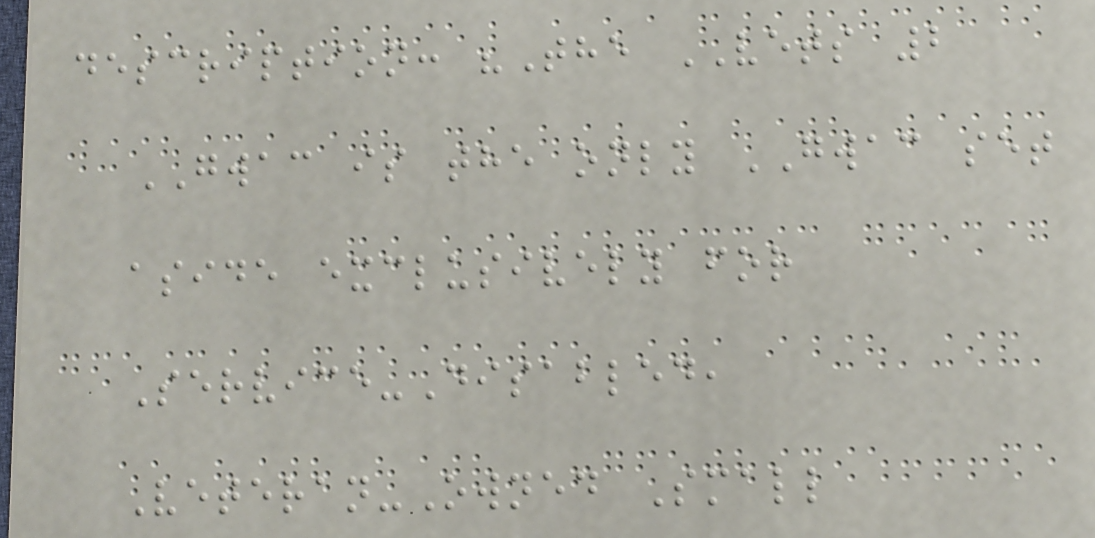description: "The VETS 2
GWAC is the only GWAC set
aside exclusively for
Service-Disabled,
Veteran-Owned Small
